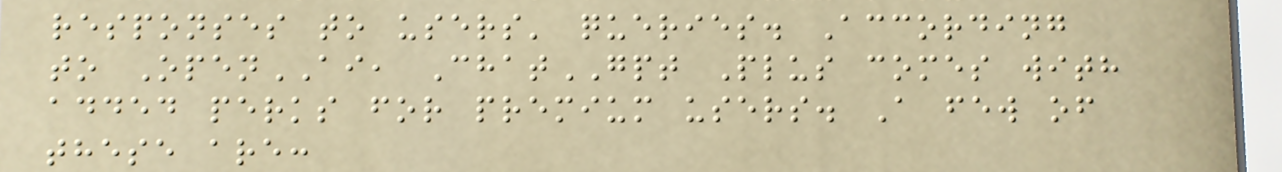responses to users' queries. According
to OpenAI, ChatGPT Plus comes with
added perks for premium users. A few of
these are:
